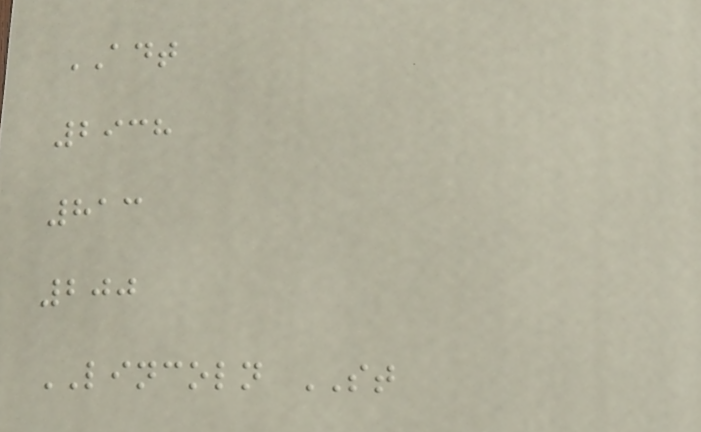ADT
2938
813
200
LINCOLN ST
